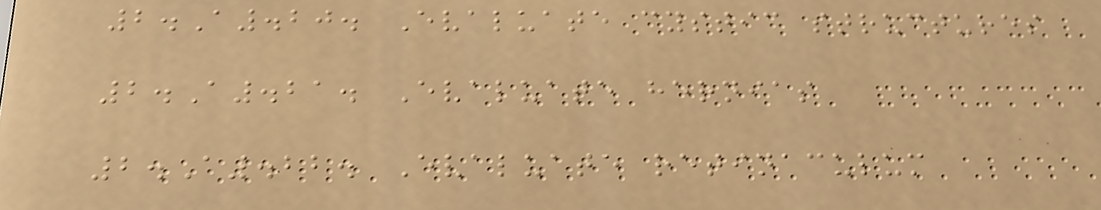2.A.20. Evaluate cystic structures
2.A.21. Evaluate hernias
2.A.22. Evaluate retinaculum
